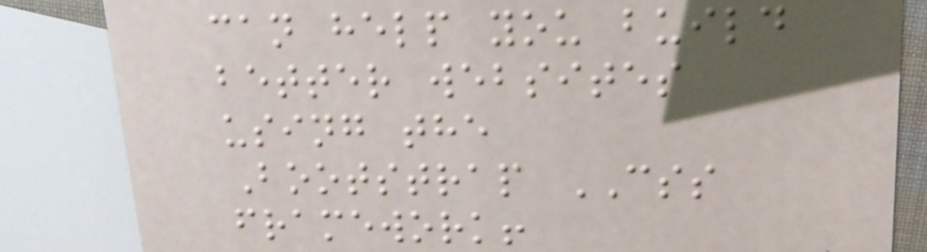can help you build
better websites
using the
Bootstrap CSS
framework!
